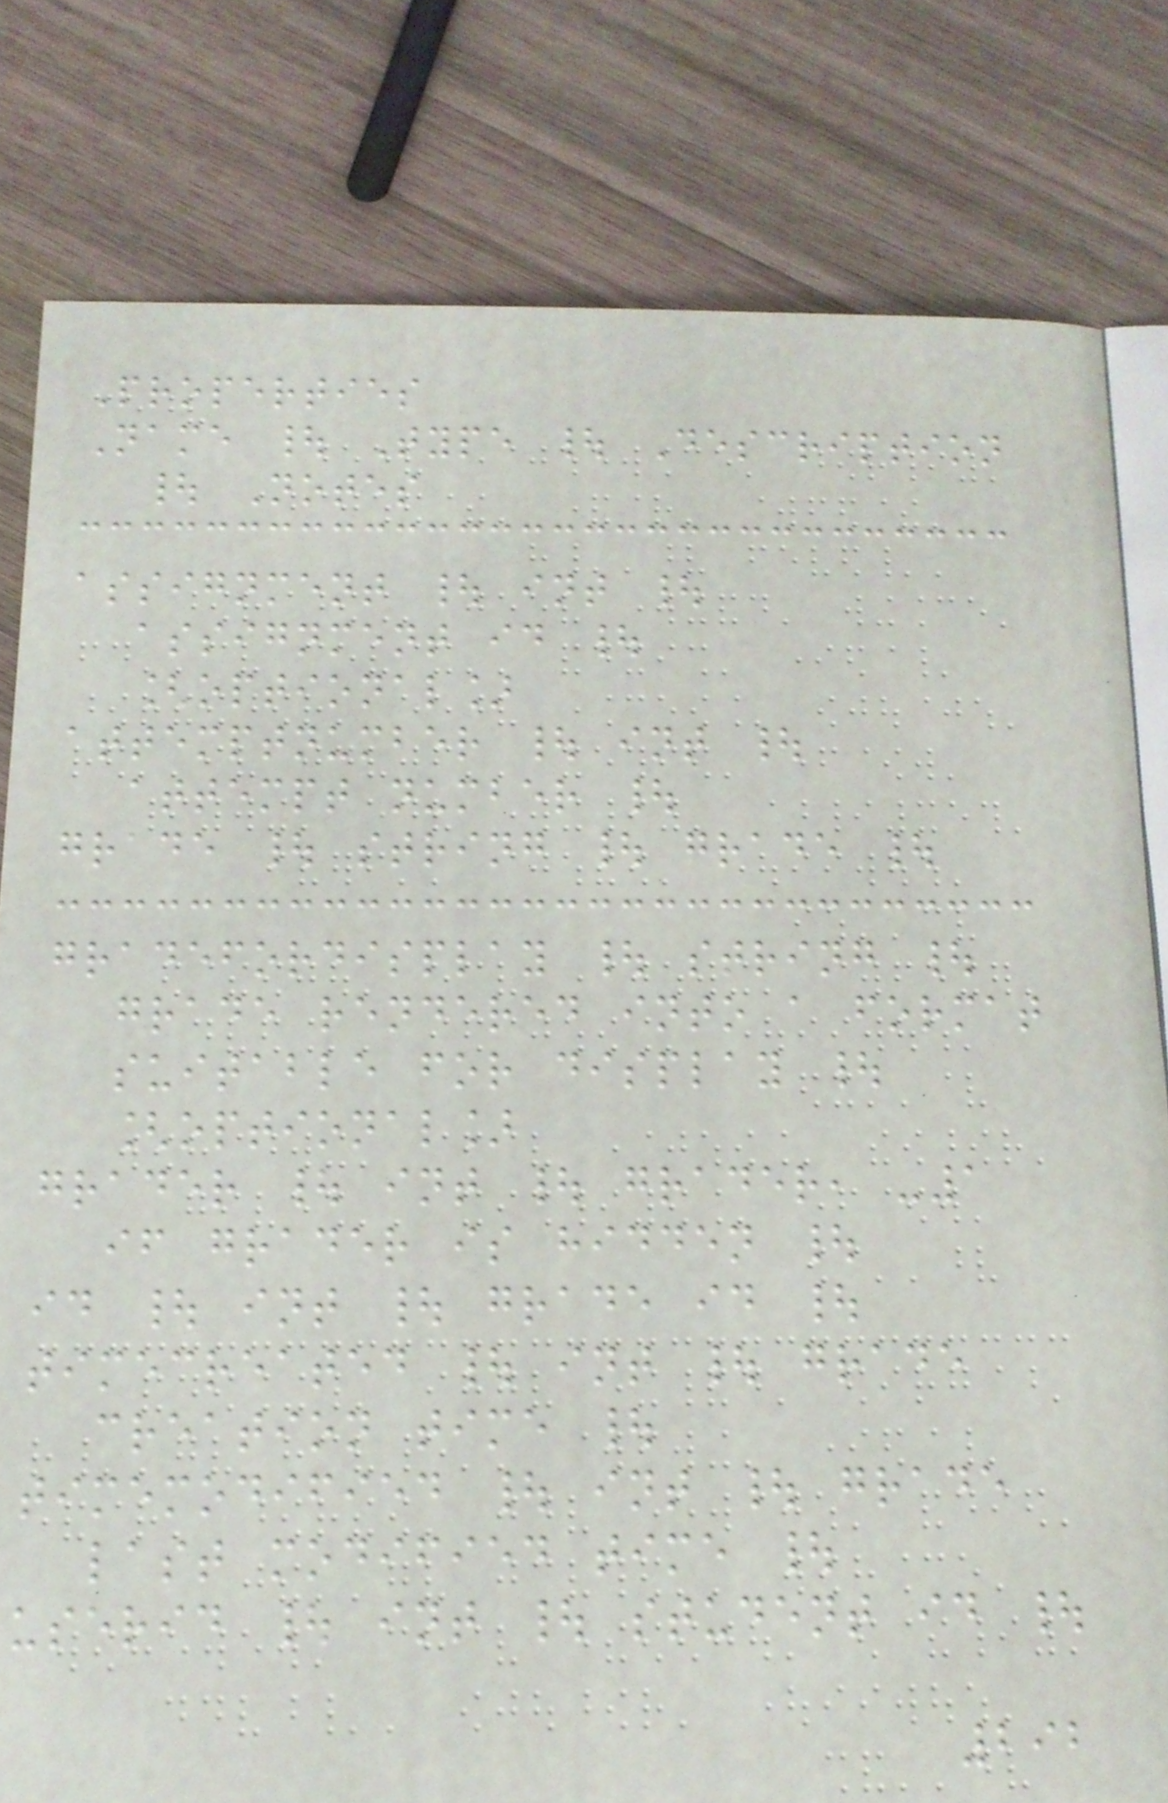Properties
Name | Type | Description
| Notes
assignment | int |
assignment id |
[optional]
attemptnumber | int |
attempt number |
grade | string | grade |
gradefordisplay | string |
grade rendered into a format
suitable for display |
[optional]
grader | int | grader, -1
if grader is hidden |
id | int | grade id |
timecreated | int | grade
creation time |
timemodified | int | grade
last modified time |
userid | int | student id |
292
